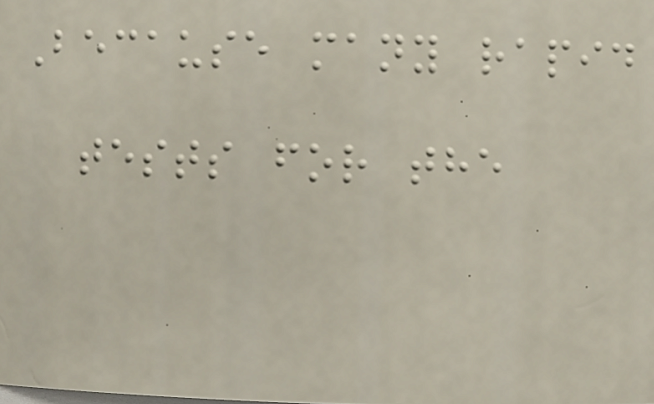Because many rapid
tests for the
